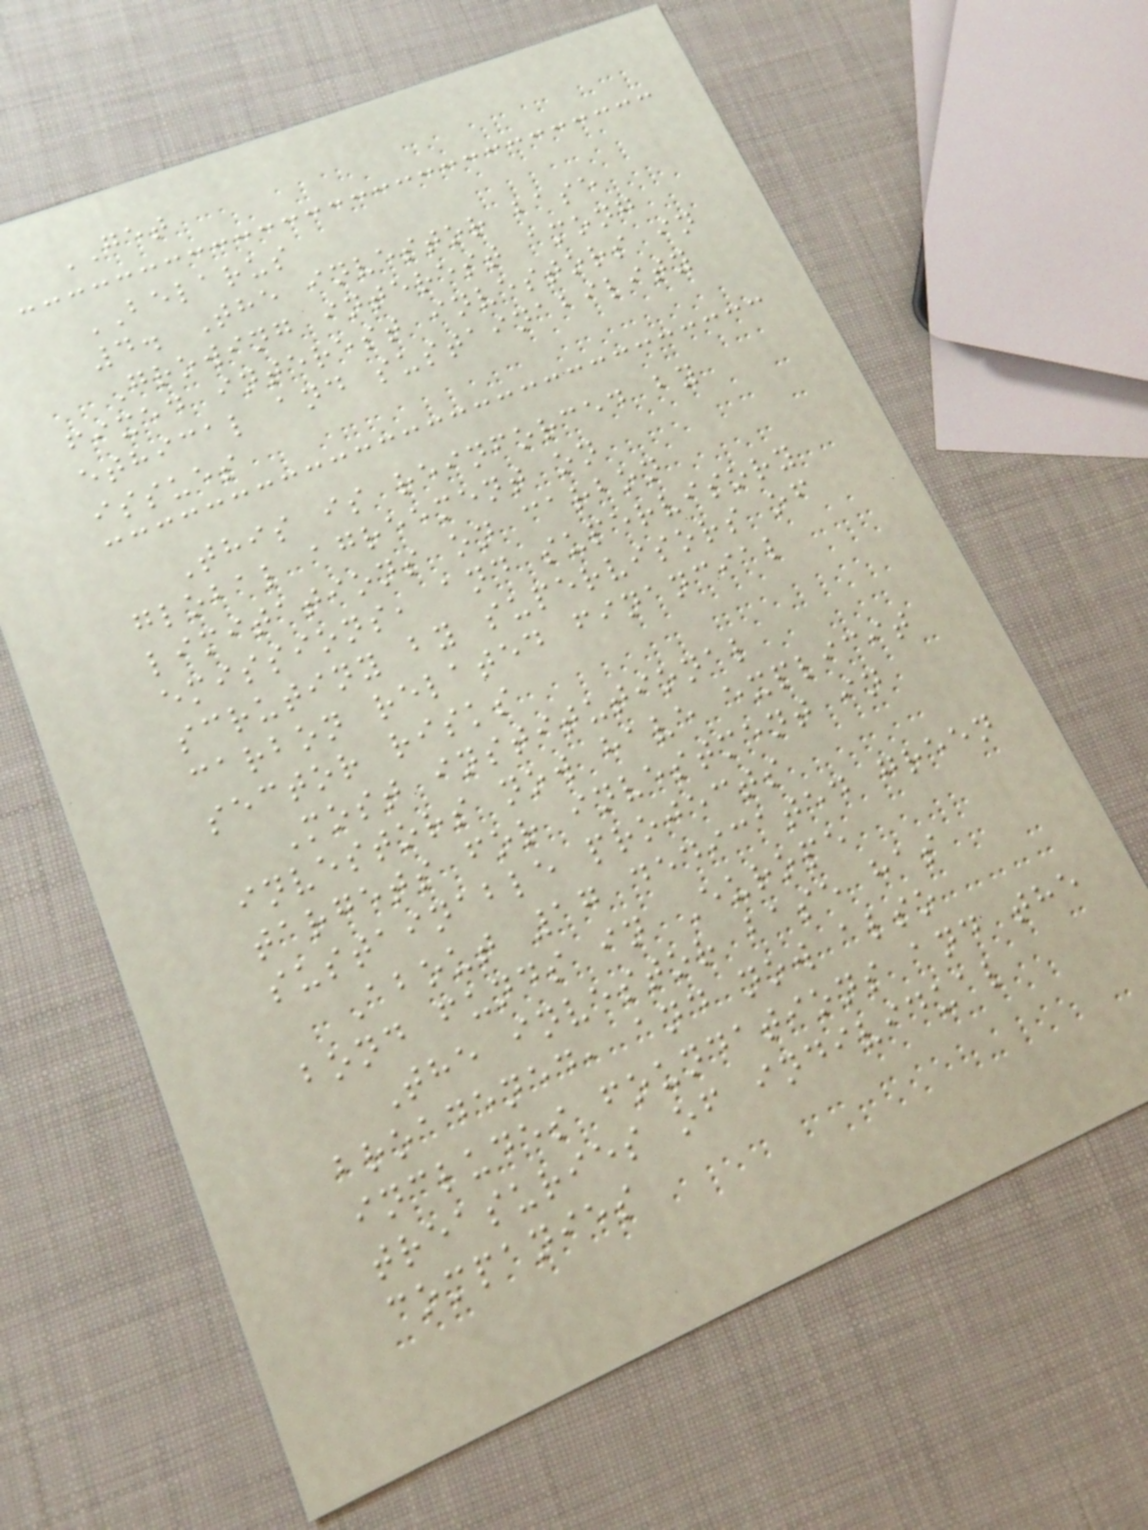GET
BELARUS
4. The investor base
Growing interest among
fixed interest investors in
ethical and sustainability
issues
This is reinforced by
global agreement on
limitations on carbon
emissions, and supervisory
scrutiny by supervisors of
carbon related financial
sector risks
Most institutional
investors now have explicit
targets for investment in
sustainable projects
About 17 dedicated green
bond funds in Europe
The investor base has
broadened, and now also
includes foundations and the
treasuries of individual
companies
